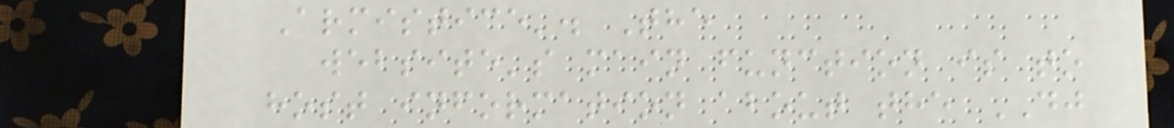Armistice'. The
website's main function is to
host information about the DJ
